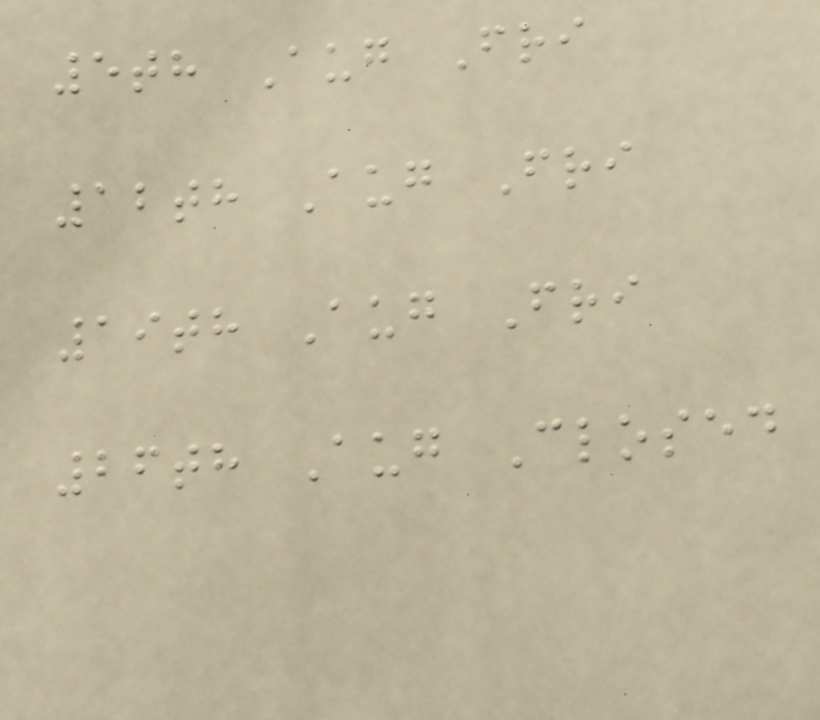5th Aug Fri
12th Aug Fri
19th Aug Fri
26th Aug Closed
